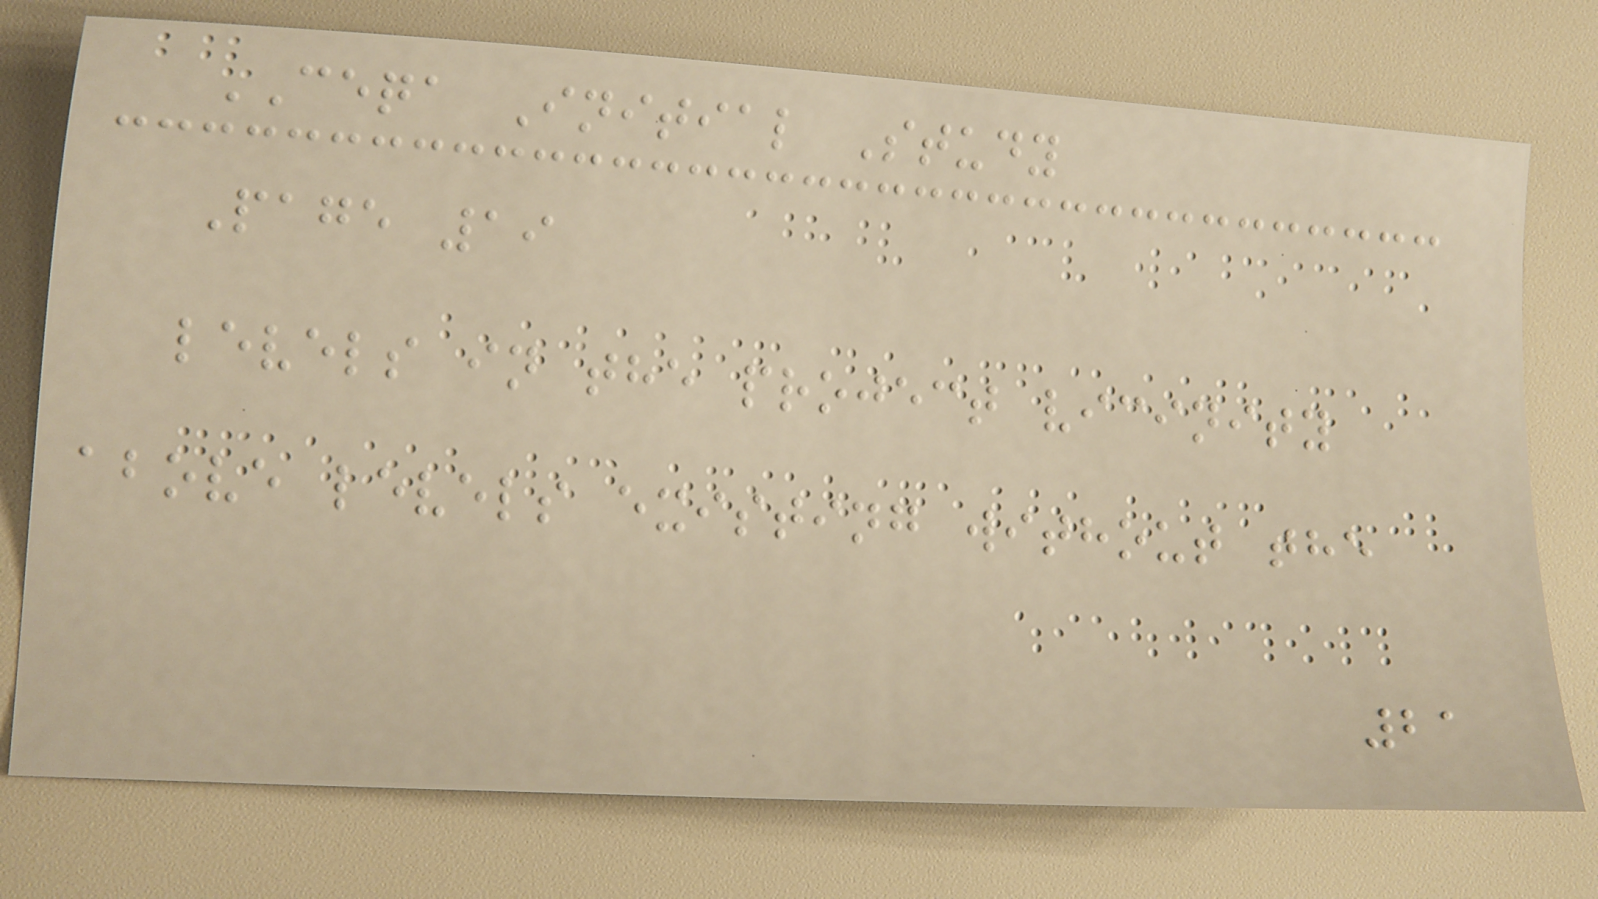CEQA Initial Study
Page 19
levels in the project vicinity
above levels existing without the
21
